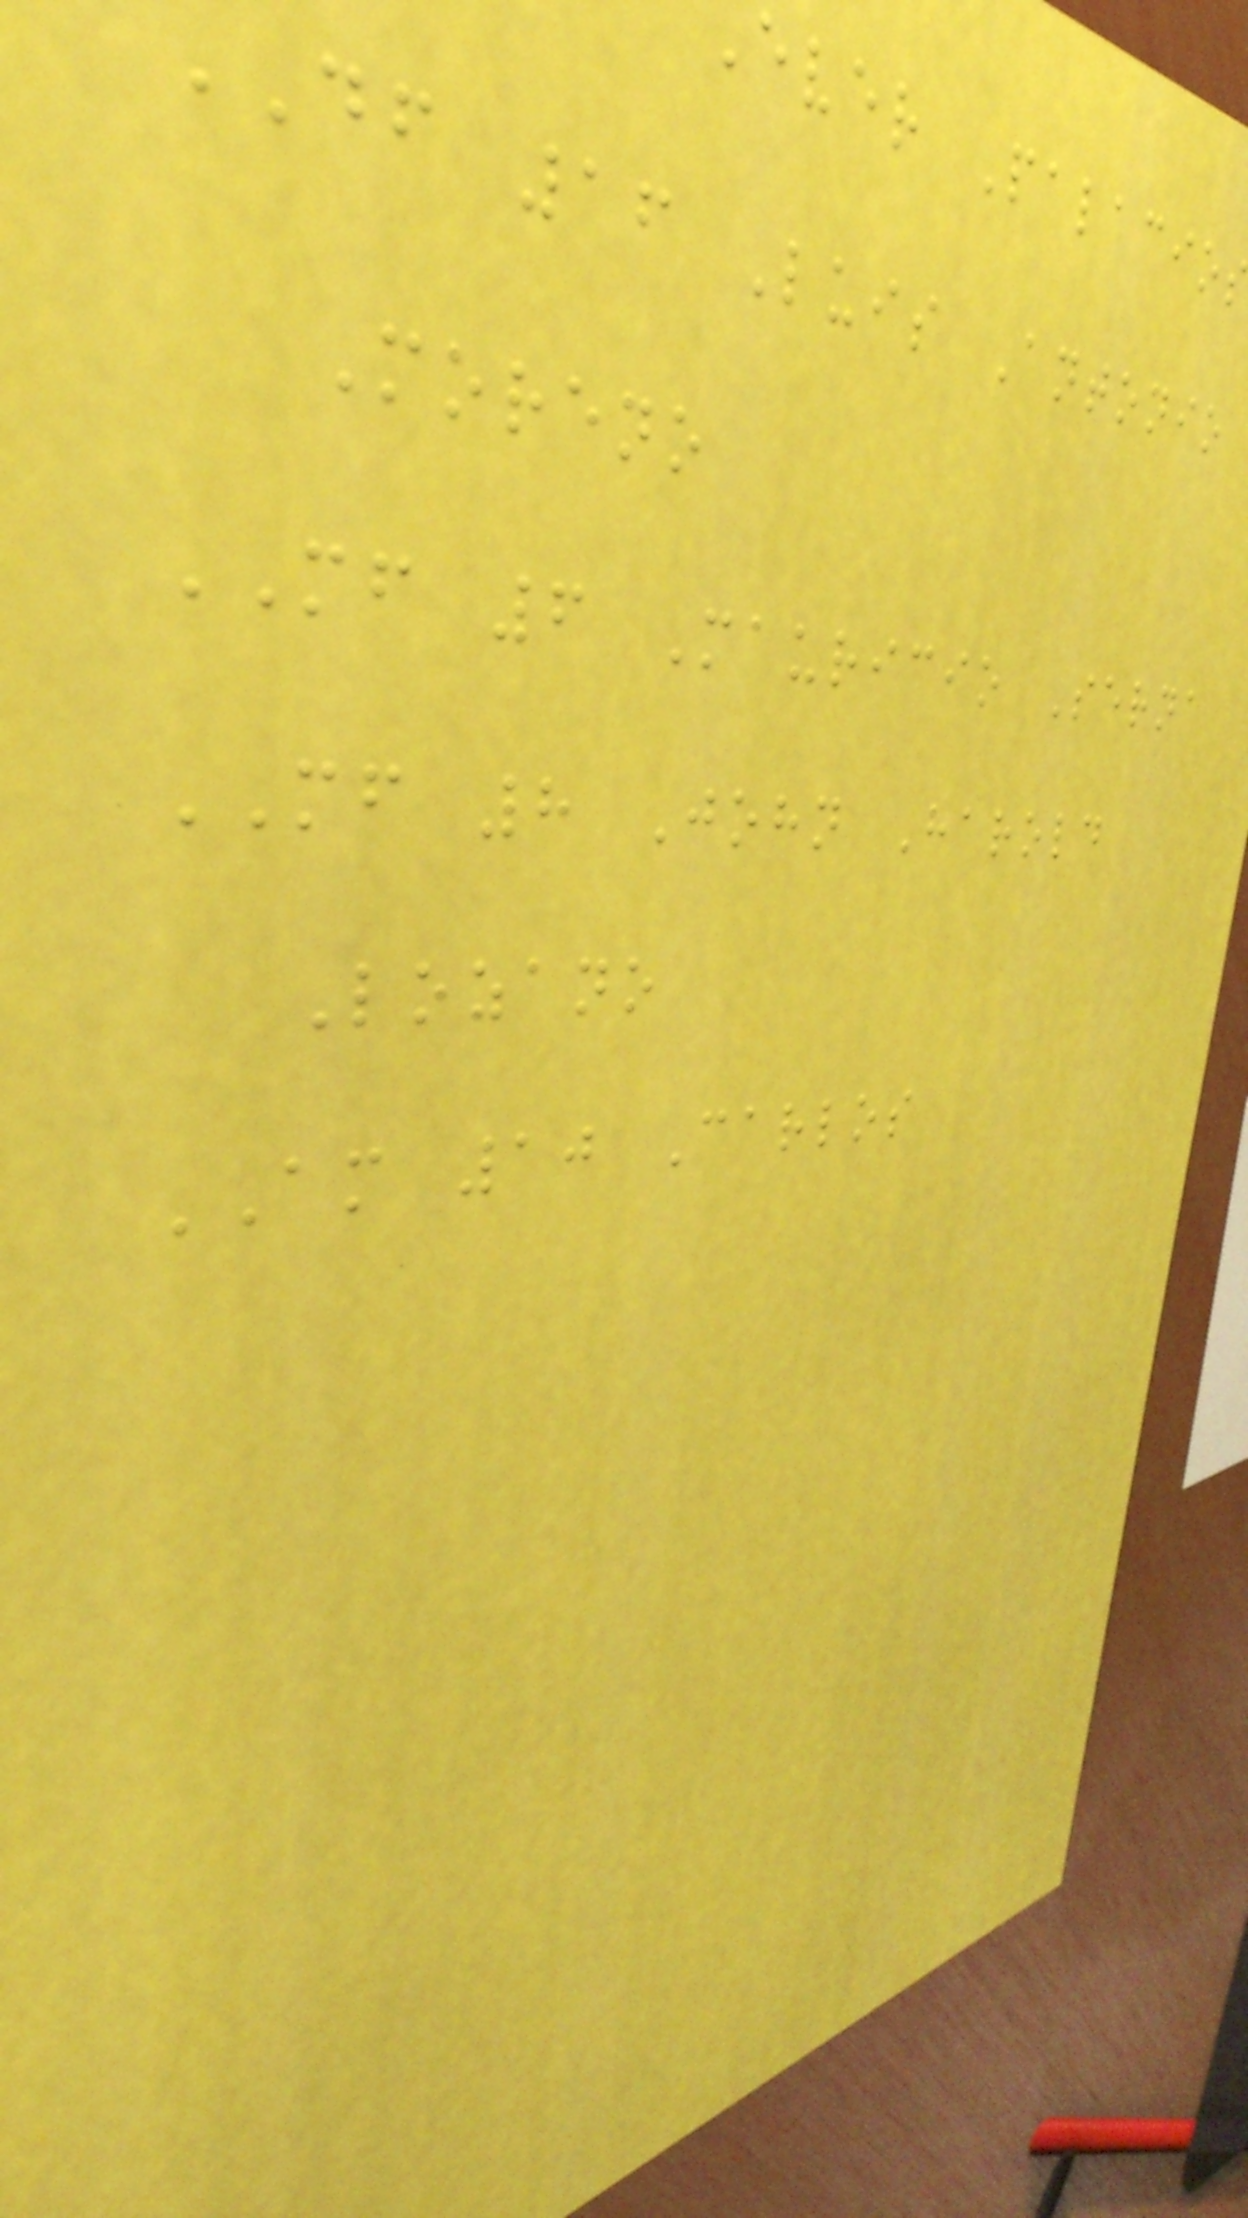ever Palacio
df 16 Luis Antonio
Moreno
MF 6 Mauricio Serna
MF 8 John Harold
Lozano
AM 10 Carlos
